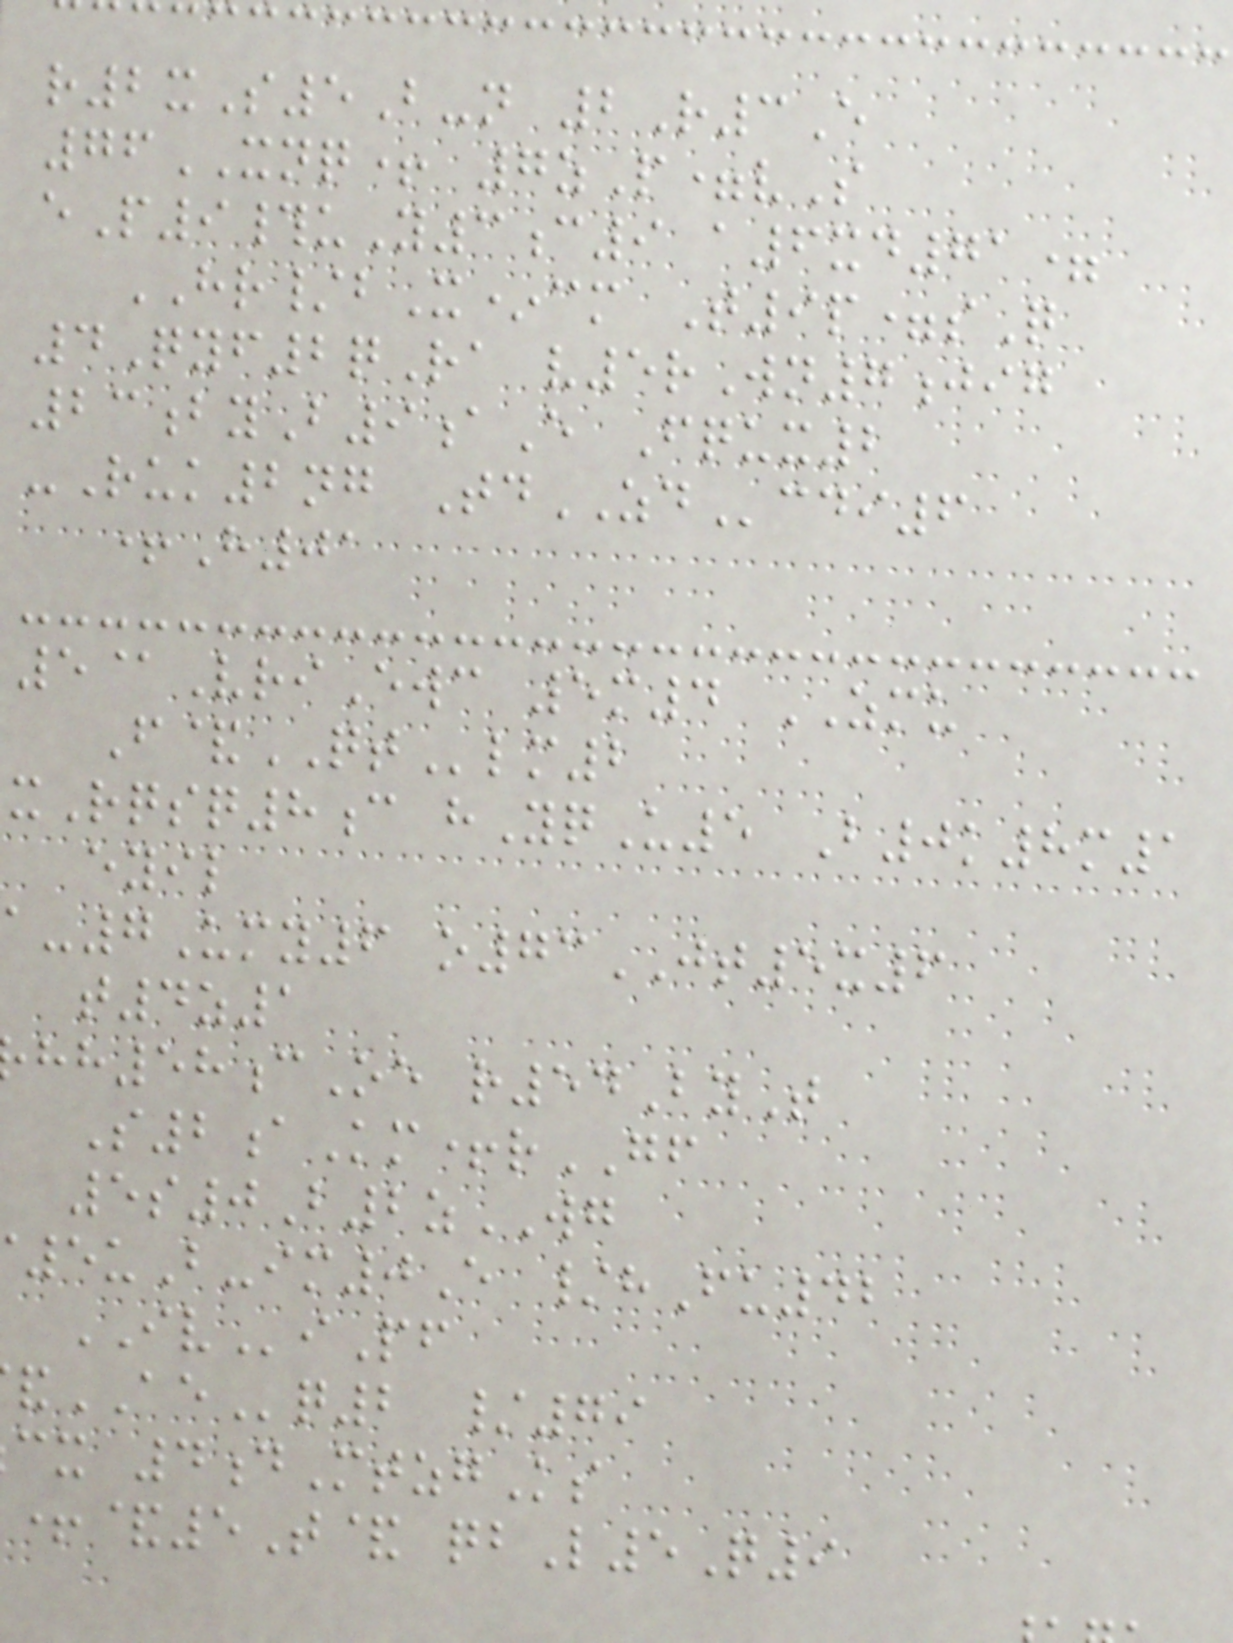r2xS5B-n 2R3E
76XNQ+ 7zP=vS
eP9#uY3c9 a6xd71=
HR/bX*cm T9p=sQ
4Qyf2qRa v5rWn7jig
23byB9aE Fqux2
-Ruk2ng TdZDcdi6
+H01
5@VriEwc 5m4 ZMU
F&QTlm2
xRqsq8c hYqU5 B0k8m1
eyil
a-7Umy6 o73JT5x6
t4z1
hh58cOe r54ByT
S2aKm+rGF
5s0B2zWG
5uB-im0E /hFu42
IViPf
AEq2 /79
cx 4dMtzgKs
+&5T& qbL5Q9
